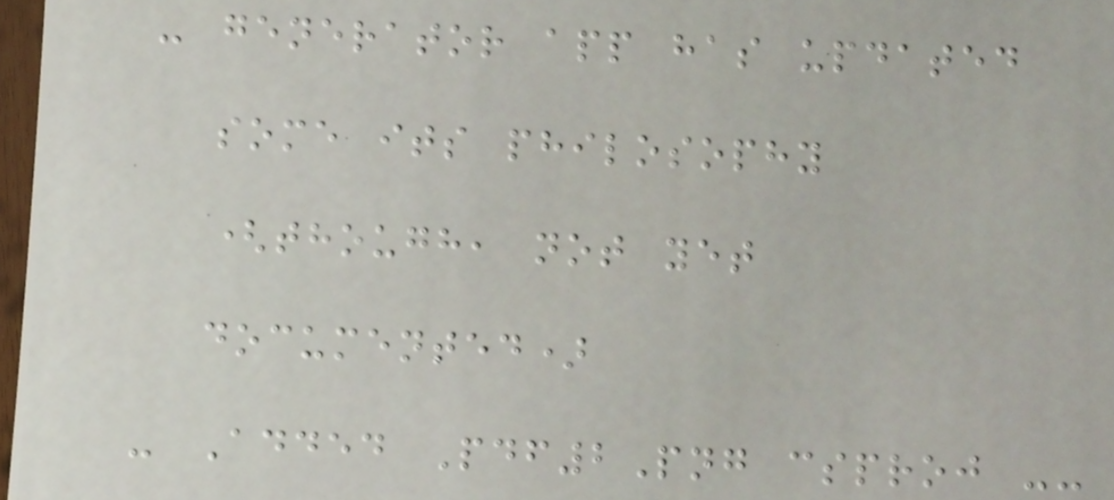- generator app has updated
some its philosophy
(though, not yet
documented)
- Added Pdf2Png csproj --
